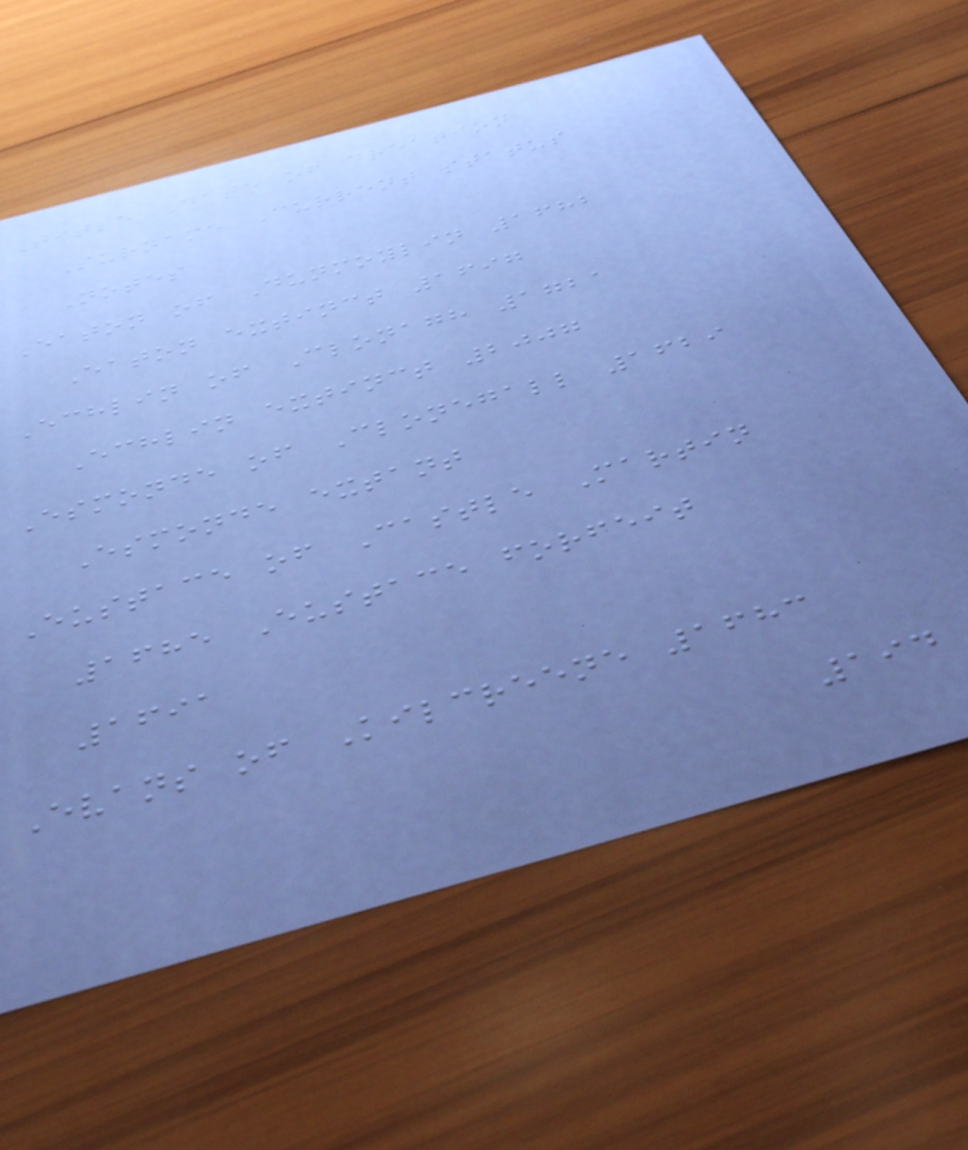Title Date of creation
Surname Current status
Notes
Eaton of Dunmoylin 1682
Eaton extinct 1697
Echlin of Clonagh 1721
Echlin extinct 2007
Esmonde of Clonegall 1629
Esmonde extant
Eustace of Castle Martin
1685 Eustace forfeit
1691
Evans of Kilcreene 1683
194
